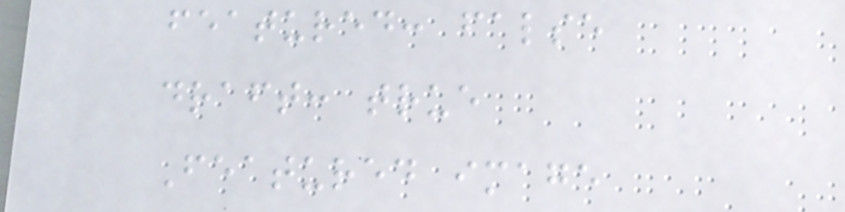featured: false
draft: true
Featured image
